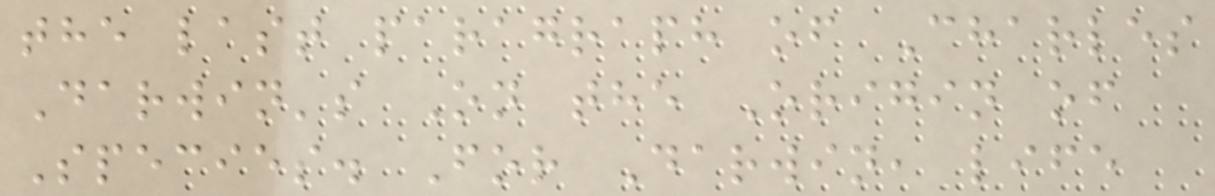the last paragraph of Charles
Darwin's On the Origin of
Species. For Darwin, life
